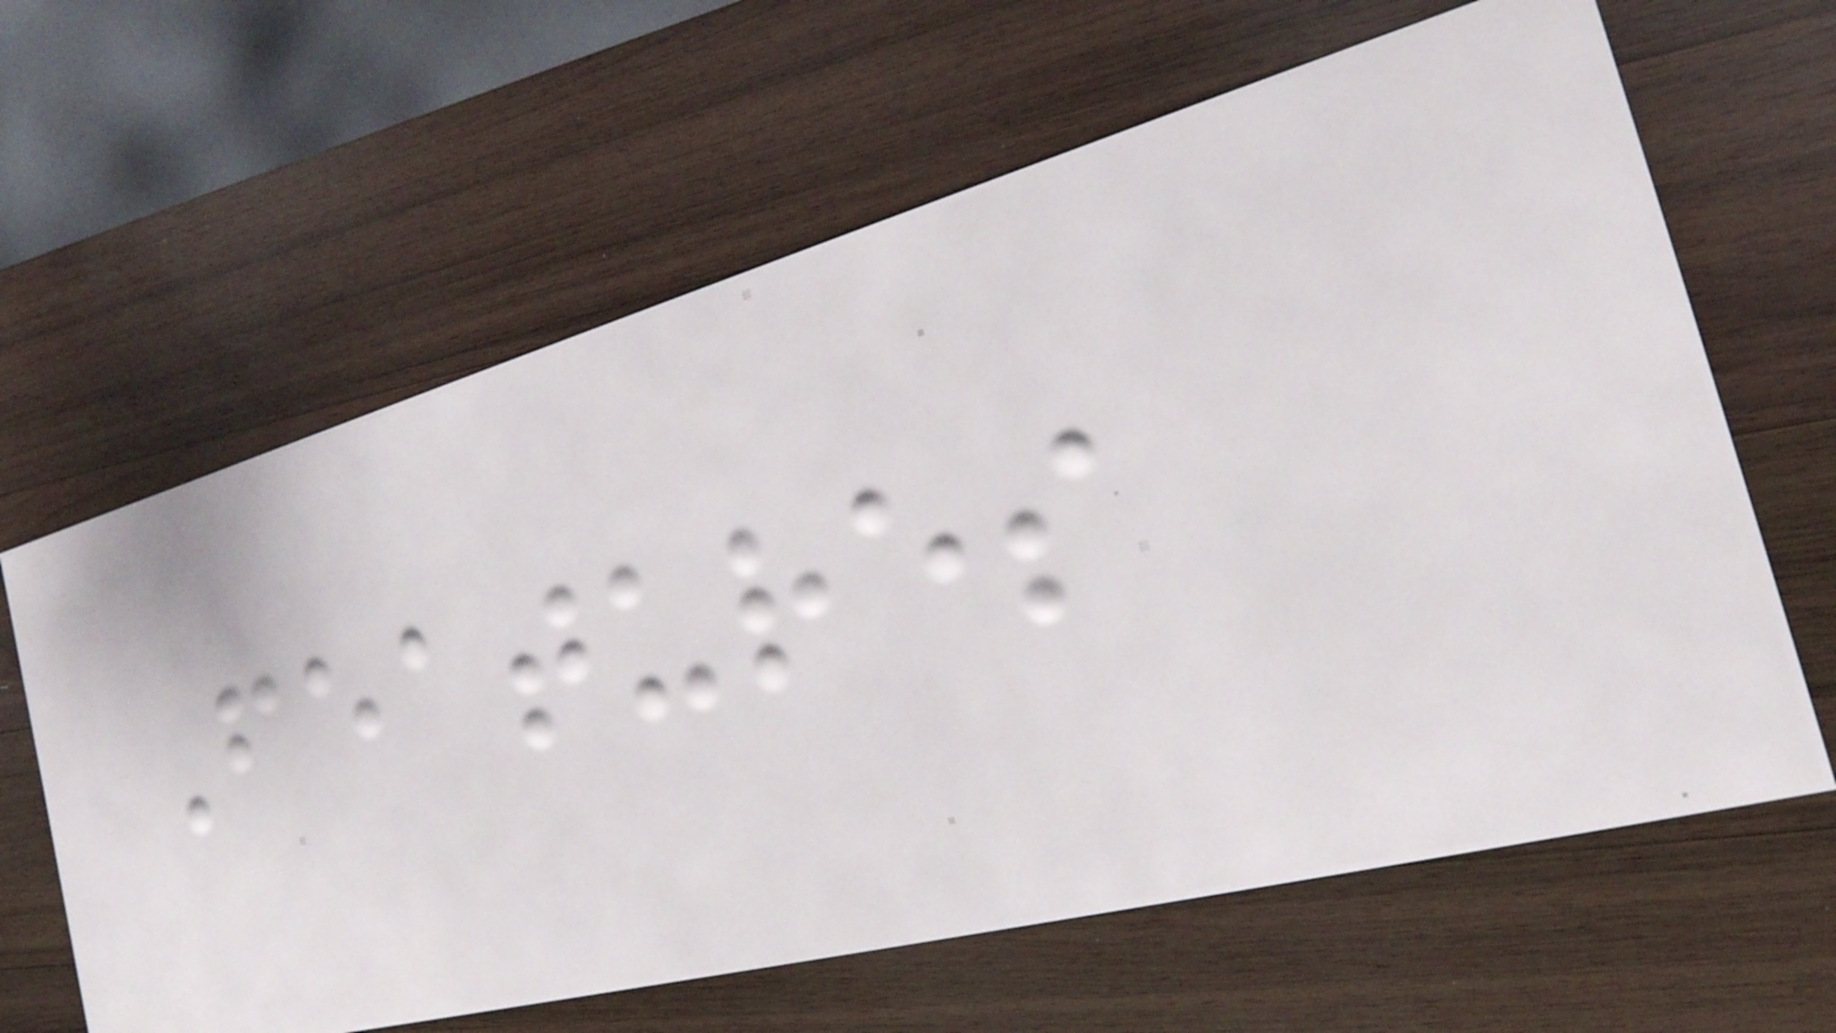Features
